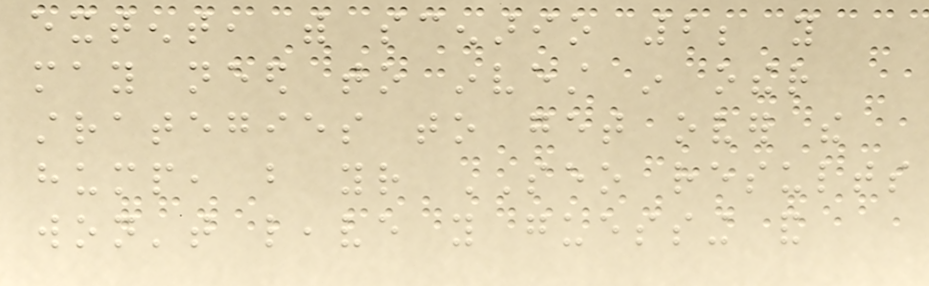extent, with scenario 2; you
may need to invest in other
strategies to get over the
hump, but your SEO results
won't leave you guessing and
